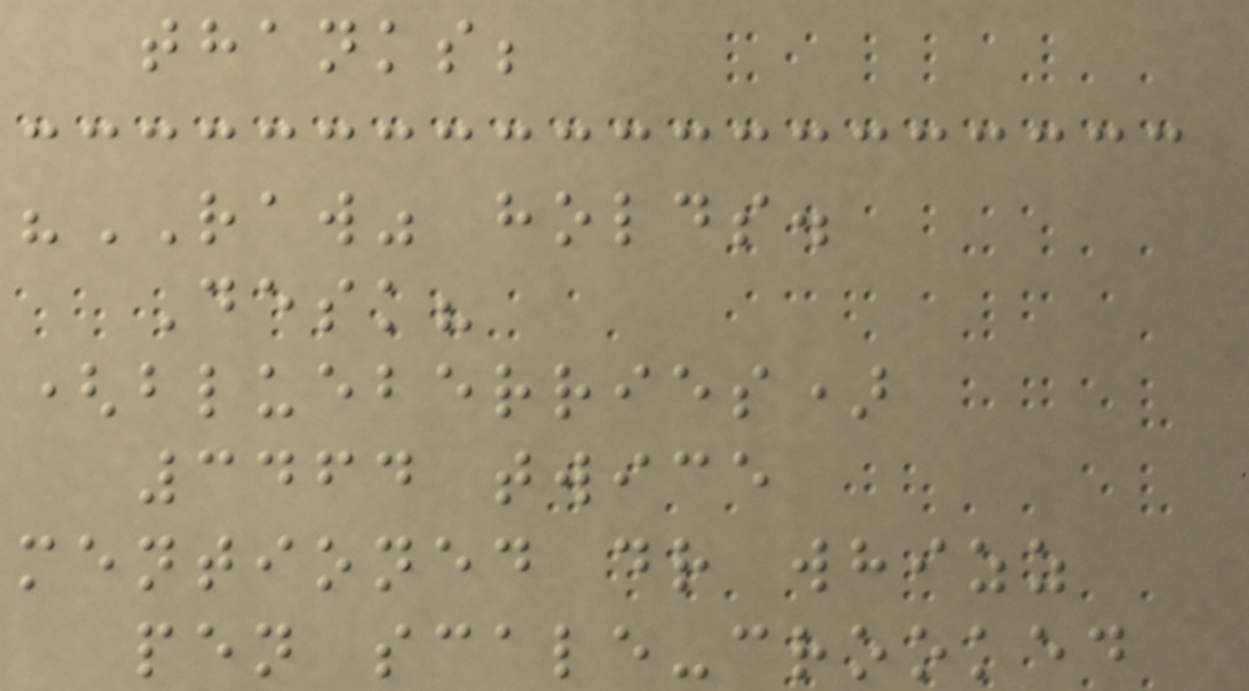thanks;
"RAW" holds.
Desk?
(blueberries)
3464 twice
mentioned dr whizz
pen scale-crooked
